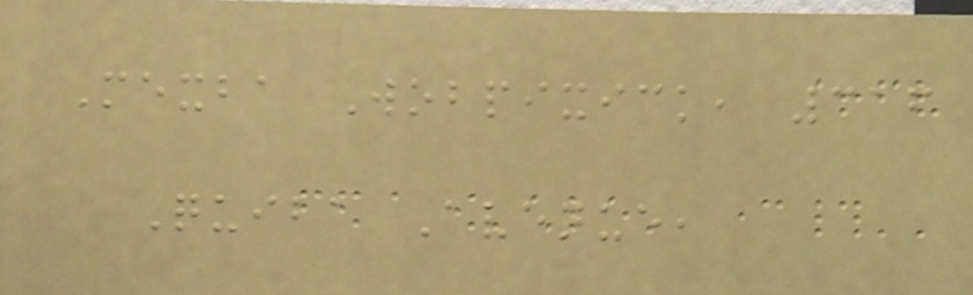Mexba Wobpixick, 316
Quiba Avenue,
